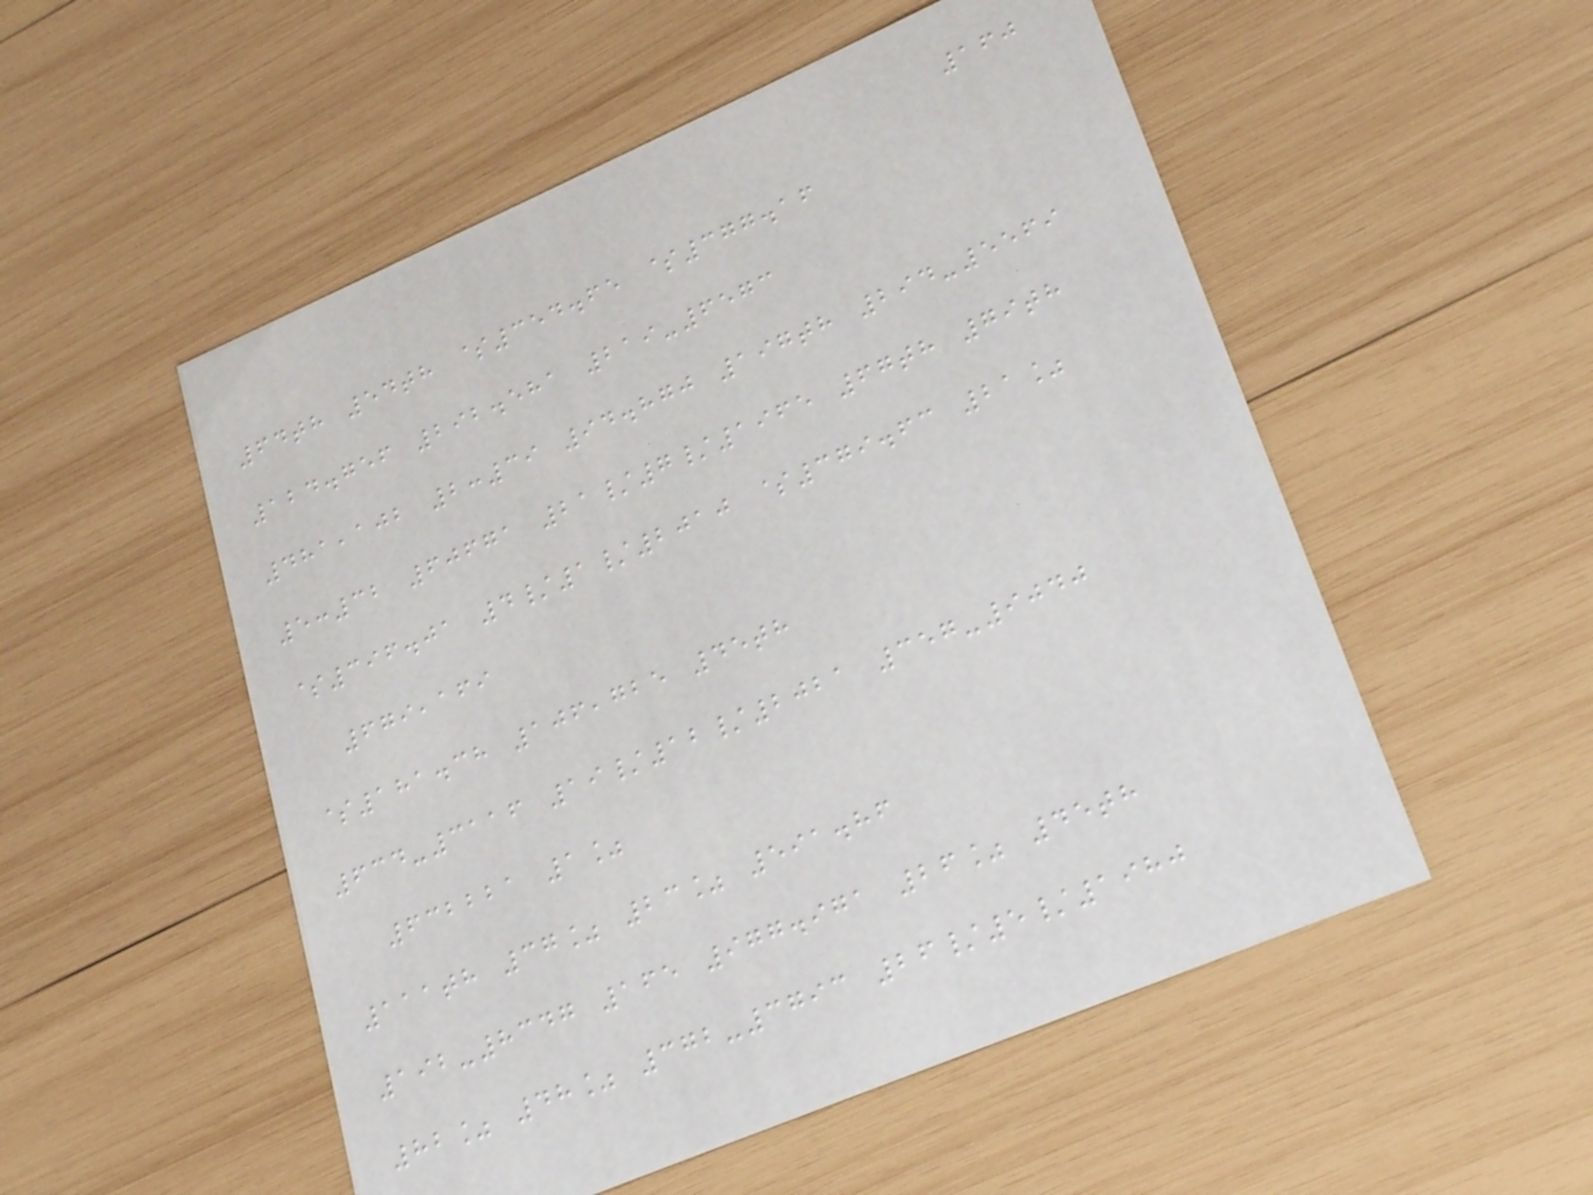160
64th 54th $354.65 $377.16
124.756 292.581 219-6573
481,102 2:39 94.870 197th 294-5569
5:32 60671 21/7/1965 67th 79th
$396.01 4/1/2010 $379.63 21%
679,169
$181.38 106,725 45th
634-3116 19/12/2021 357-9040
632221 1%
111th 37% 23% 591.86
192-8347 165 977.971 26% 45th
82% 48% 372-3793 26/5/1980
